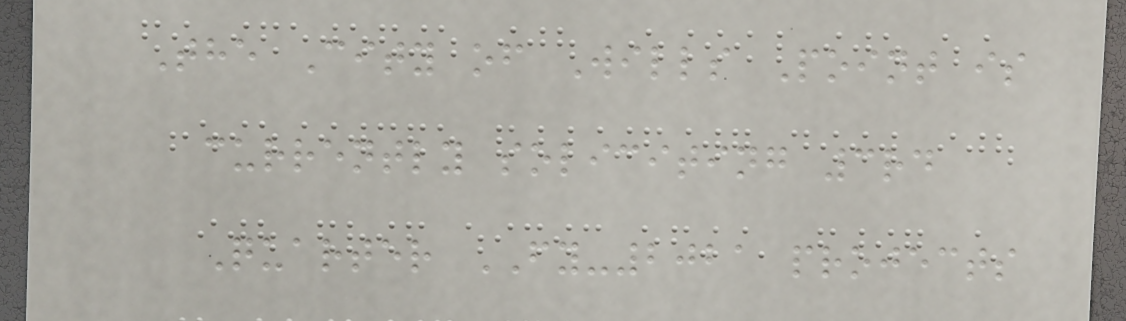The City of Wills Point is
currently soliciting 3rd
Quarter FY-2021 projects
